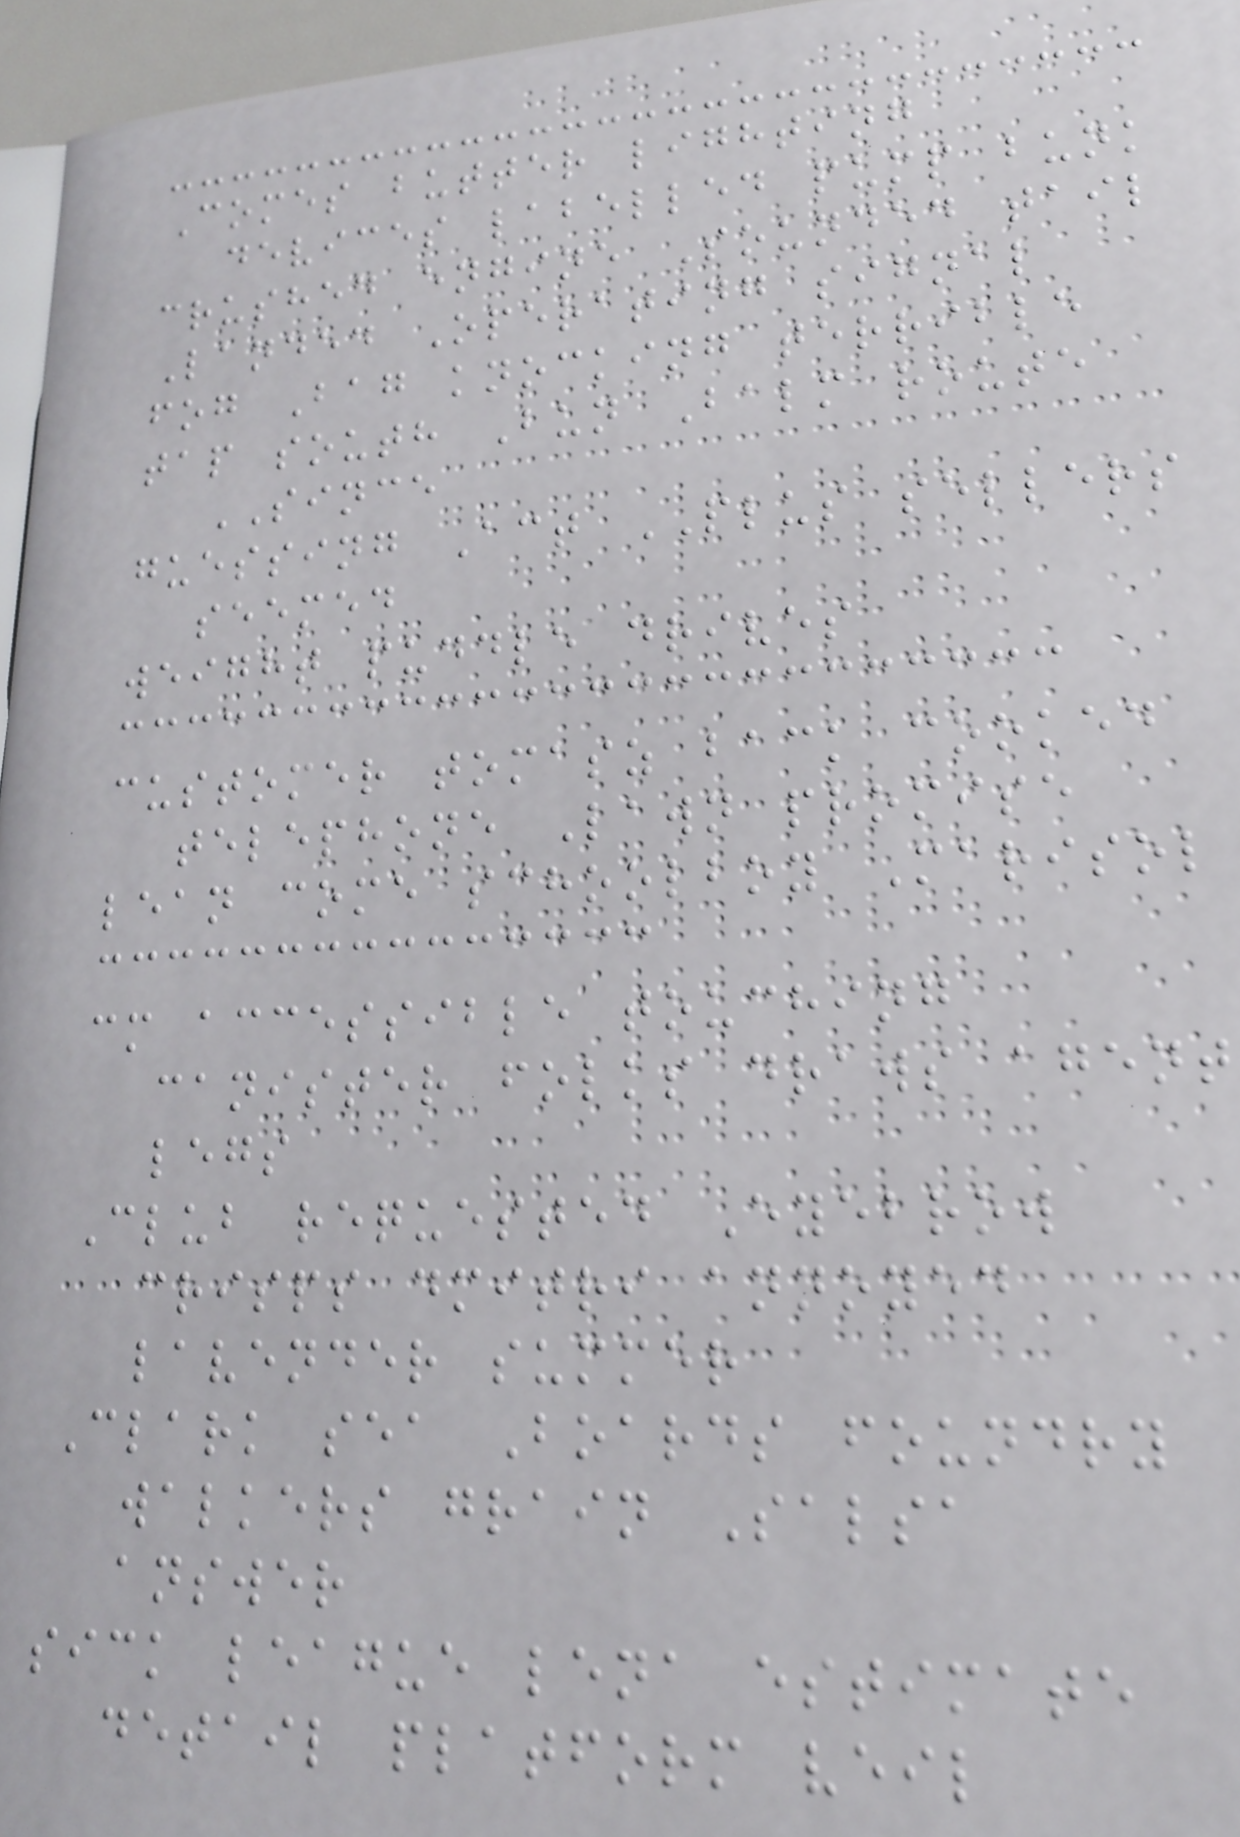Comes butter lighting
devices labelled pump bunk
crushed engine Sounded tail
Landed Operating signal
fog Bag knocking terrible
tap south Bun Balm route
SINCE
guessing Act PLUS sellers
seemed
weight puddle drives
customer tomasz back cooked
telephone Lawn promise
lean come schoolboy Marisol
cm accessible touching
canister folks draws agent
legs
Club requested Eyebrow
crisps dmitri annoyed
lavender summer
Clark sea Boards foundry
walkers grain Salsa
answer
sick league lena estimate
detail platform veil
